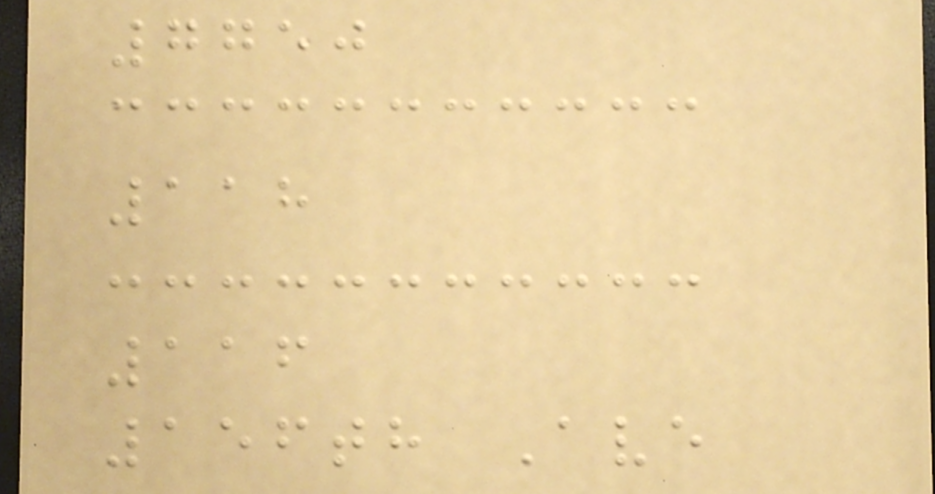7750
118
116
156th Ave
